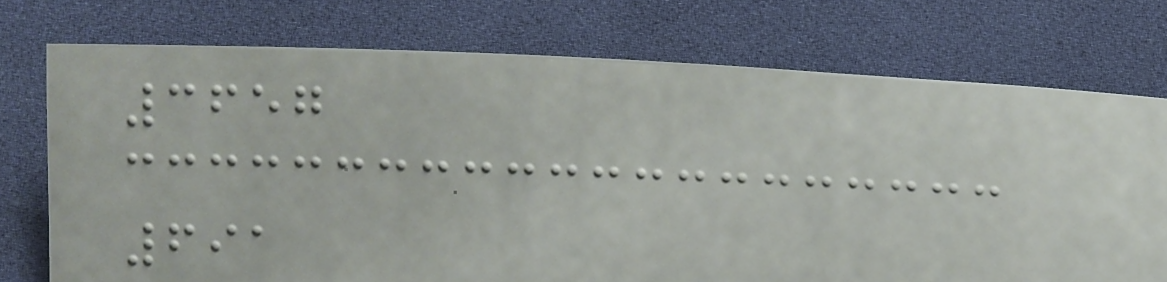3657
691
